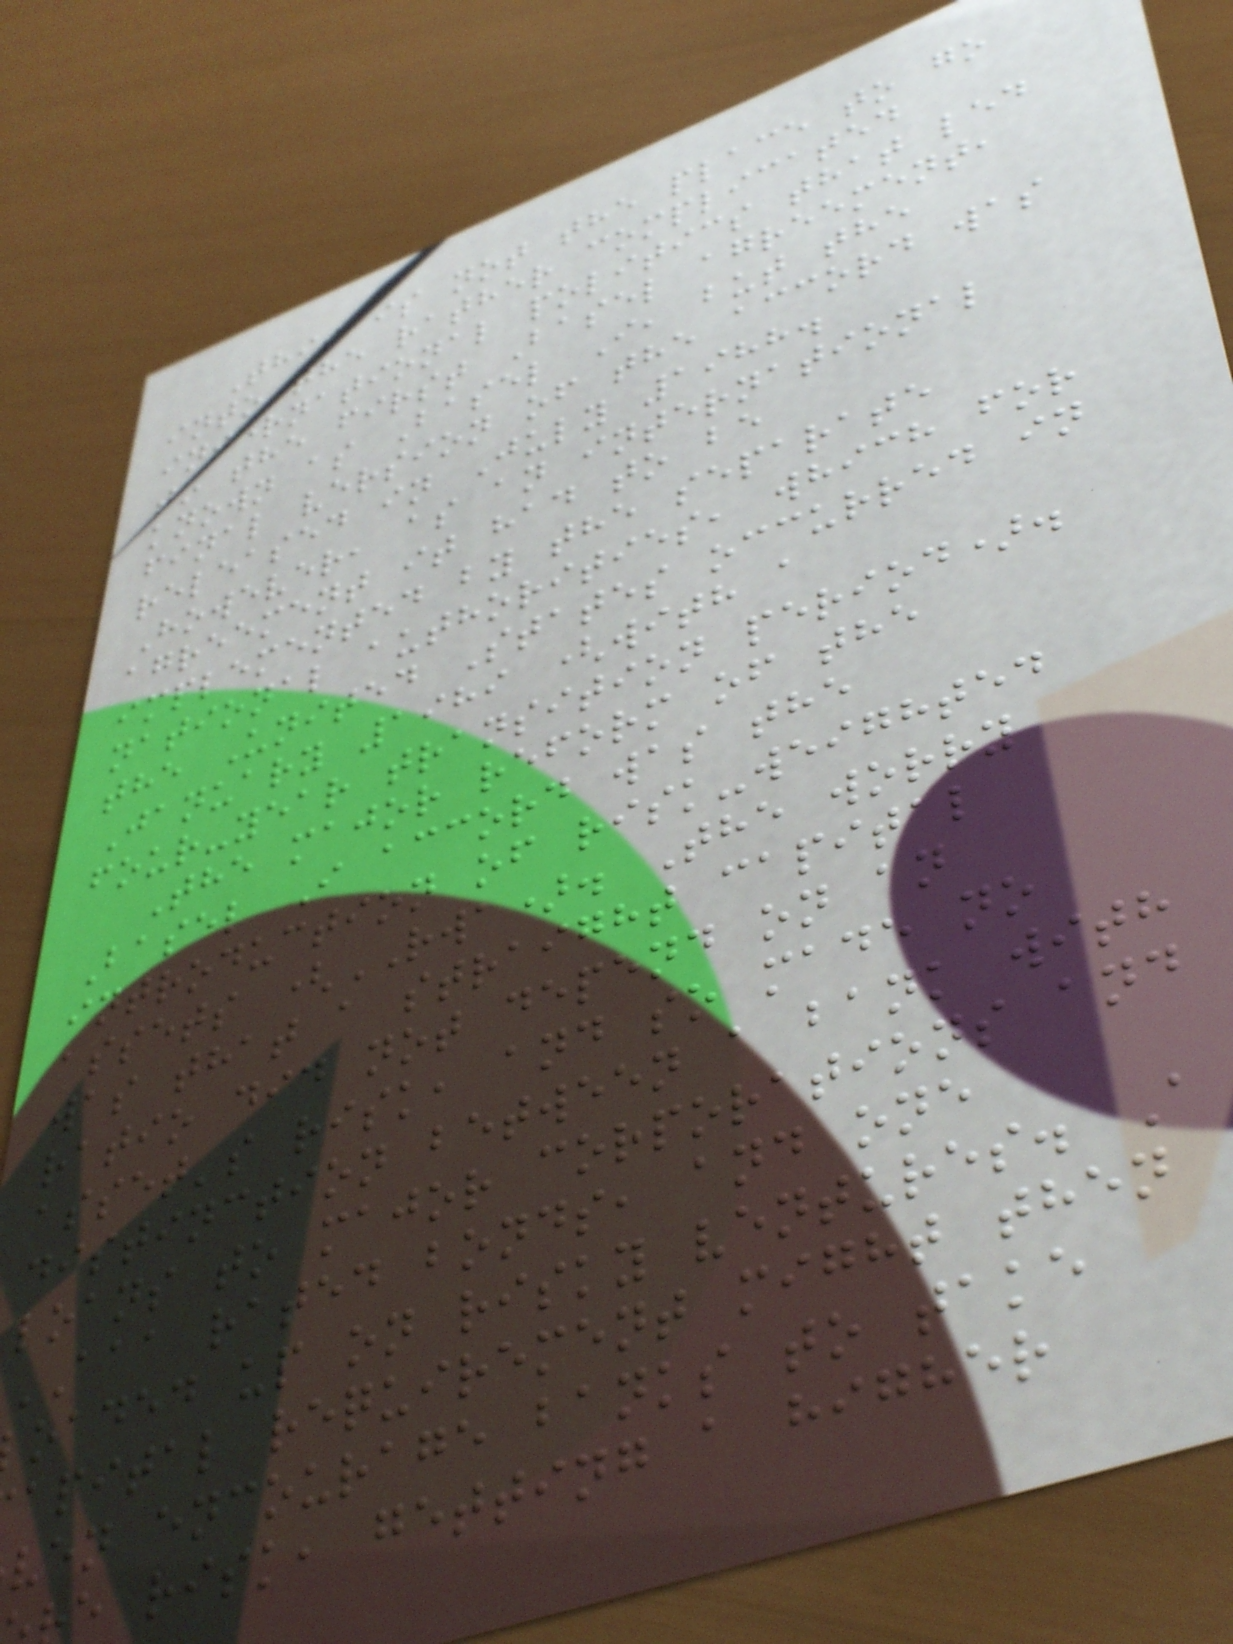This is not the place to go
into the rather complicated
international politics that led
to the first Basel agreement,
known as Basel I, but the
final version of the accord was
released in July 1988.
However, as an international
agreement it had to be
implemented by the separate
national authorities, which for
the United States occurred in
January 1989 (with a
four-year transition period).
The major reform of the
Basel I accord was the
introduction of risk-weighted
assets (RWA). The worry
was that a straight capital
ratio did not depend on an
asset's risk, and so made no
distinction between a bank with
loans to major corporations and
AAA rated bonds, and one
oaded up on risky ventures. A
apital requirement might then
ven encourage banks to take
e risk, getting a higher
